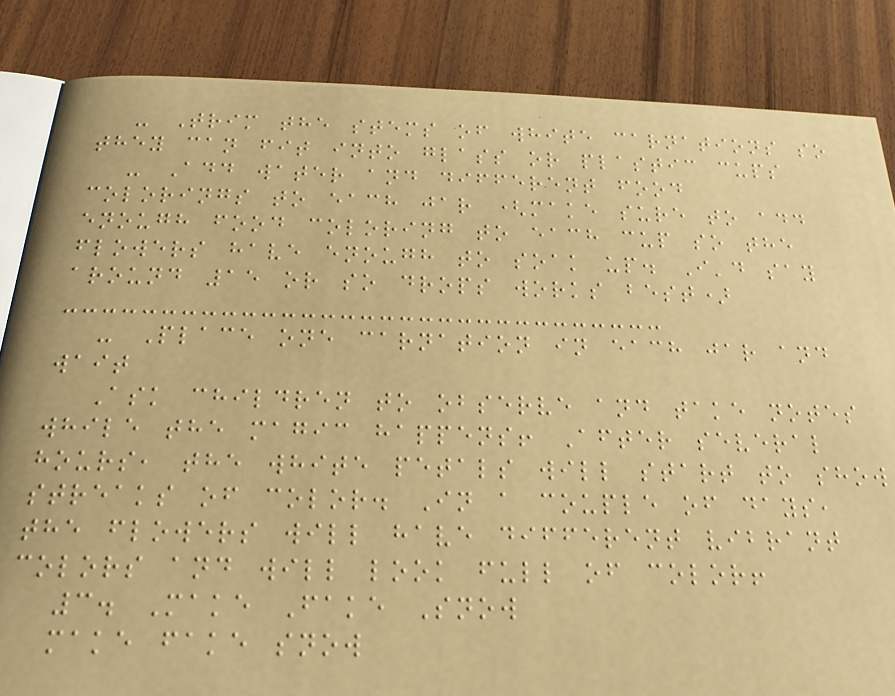- Trim the stems of white carnations so
they can fit into glass or plastic cups
- Add water and different food
colorings to each jar (make sure to add
enough food coloring to each cup so the
flowers have enough to soak up. I'd say
around 15 or so drops works best)
- Place one carnation in each jar and
wait
Ask children to observe and take notes
while the magic happens! After several
hours, the white petals will start to show
streaks of color. In a couple of days,
the flowers will have different vibrant
colors and will look full of color!
3. Make Fake Snow
make fake snow
